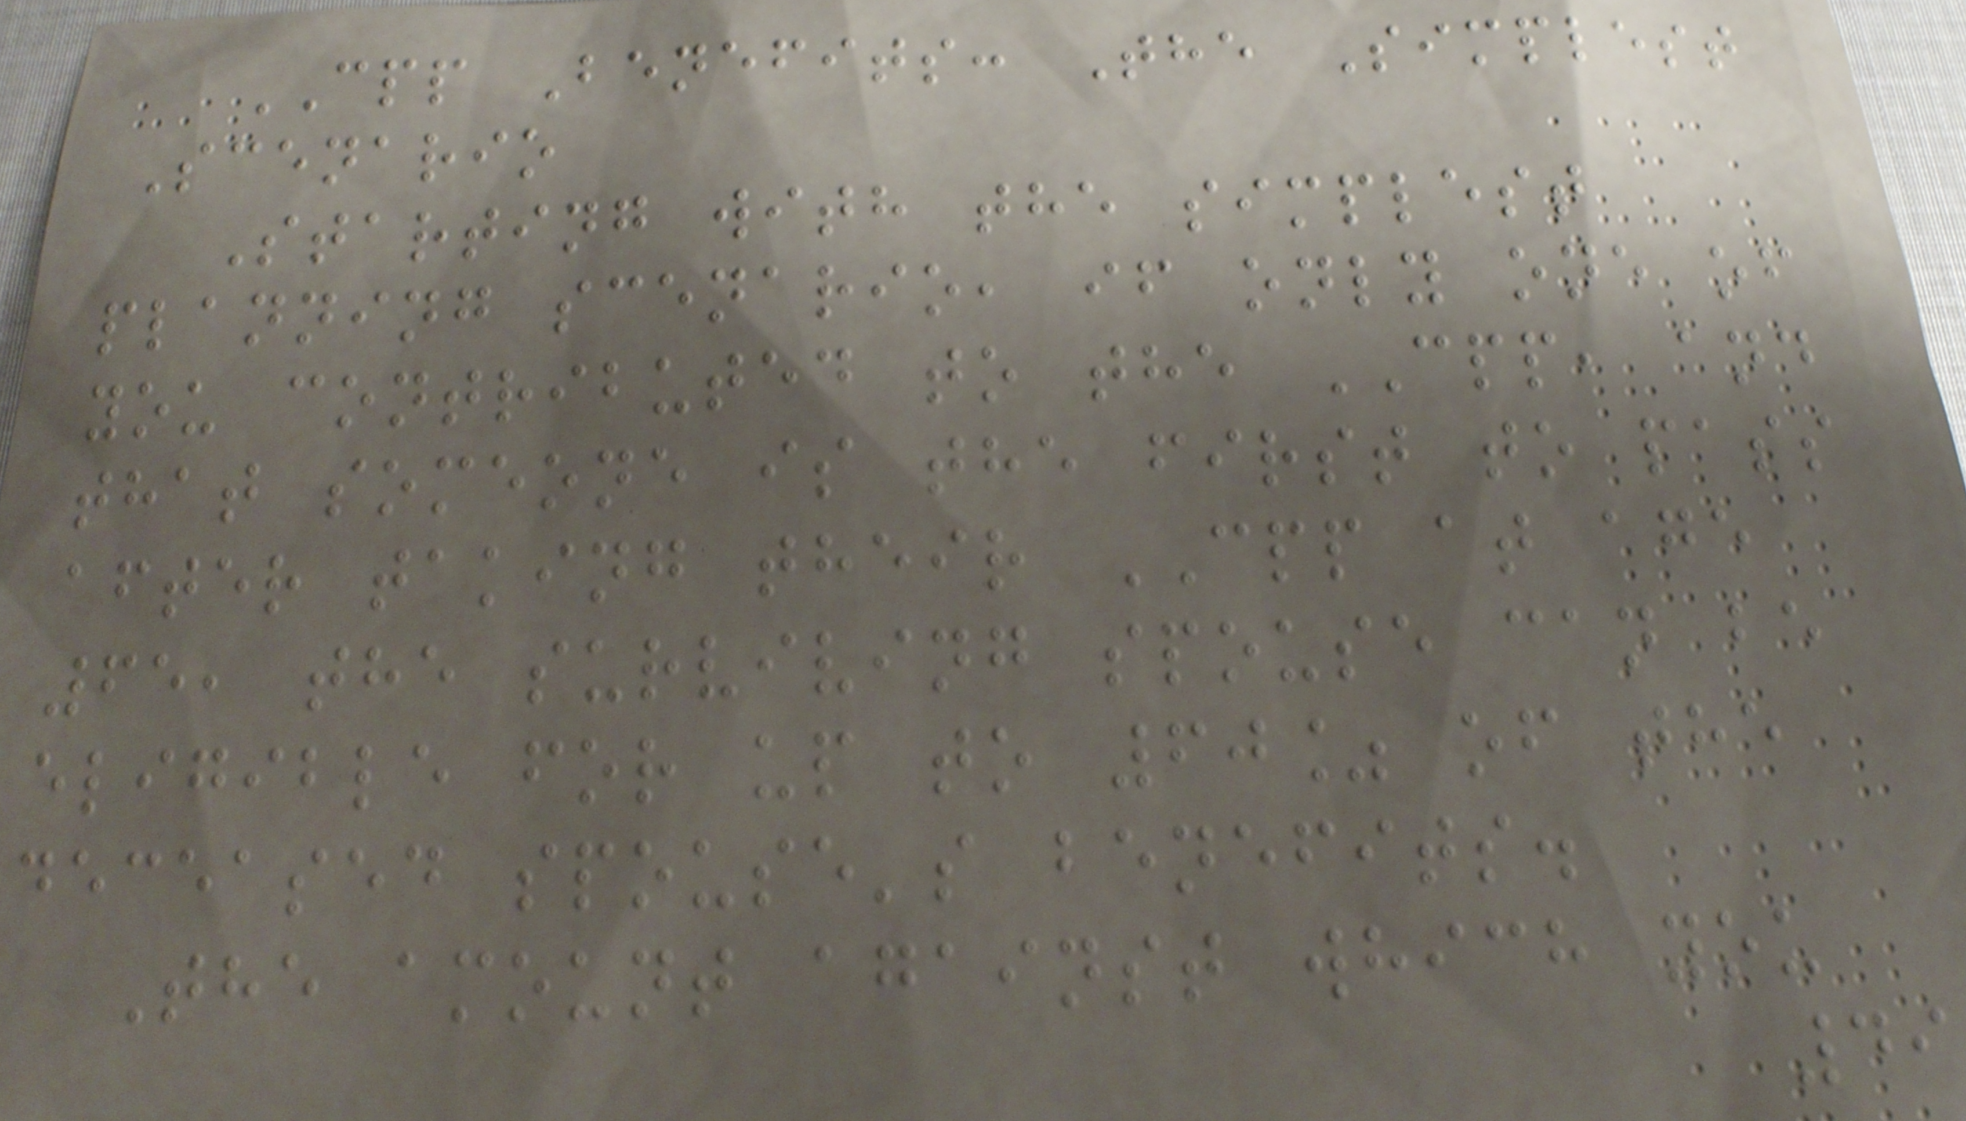CPP Benefits: The Simplest
Scenario
Starting with the simplest
planning scenario, if only one of
you contributed to the CPP, and
that someone is the first to pass
after taking their CPP at age
65, the surviving spouse can be
eligible for up to 60% of the
deceased spouse's benefits.
The amount against which you
49
